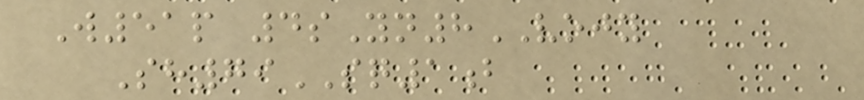W51p 4sYn8VOJY
Sh79SQ1b
